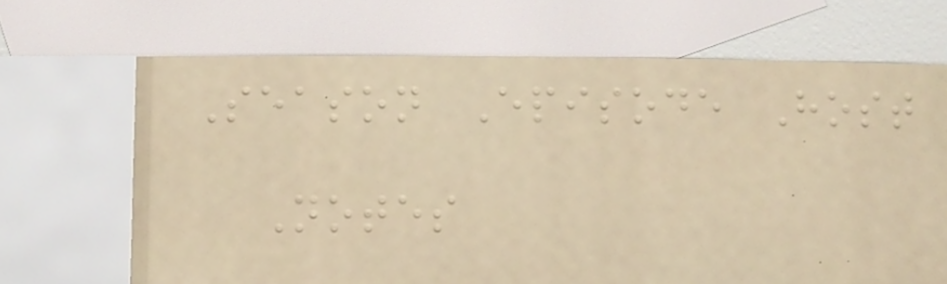Season Episode Host
Notes
